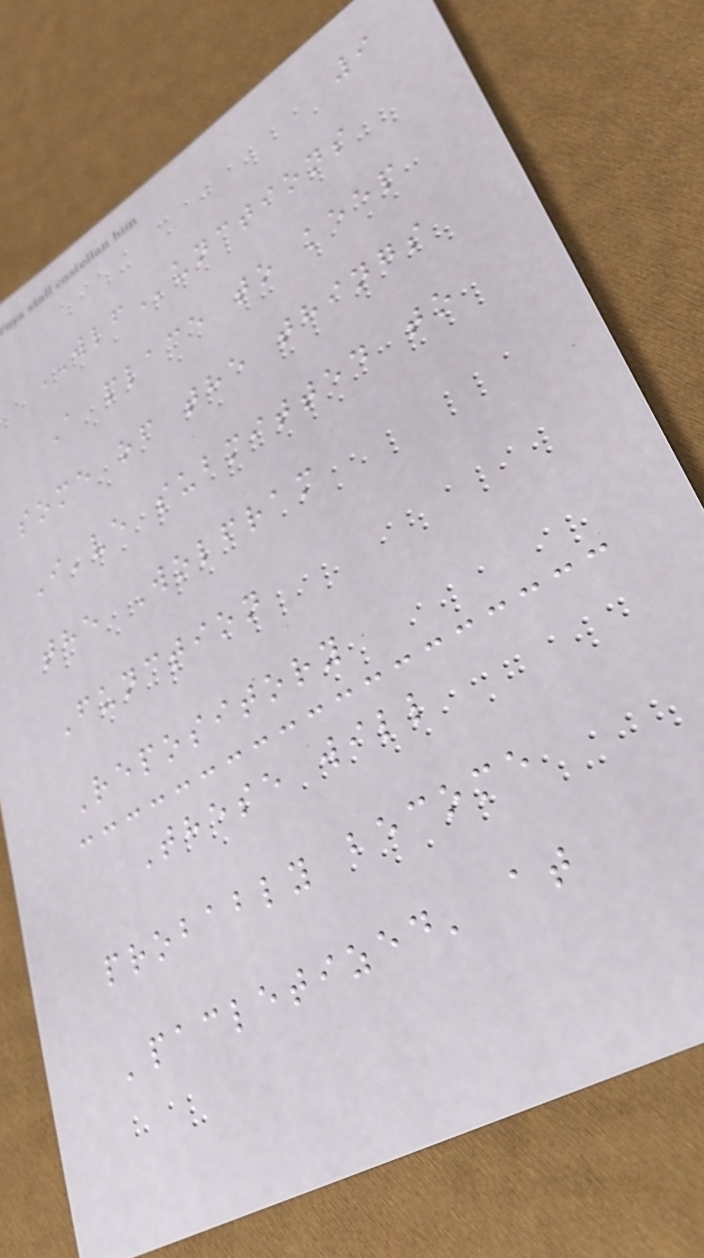9
WLFunctions
A place to keep
some of the things
I've submitted to
the Wolfram
Function
Repository
These will
probably become
'pacletized' at
